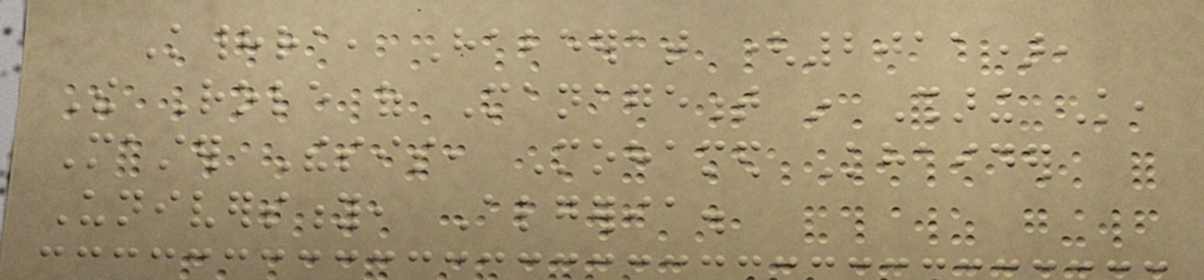Khadra, Habeerat (2011),
The Role of Management in Sharing Knowledge,
Master Thesis, Mohamed Khaider
University, Algeria.
